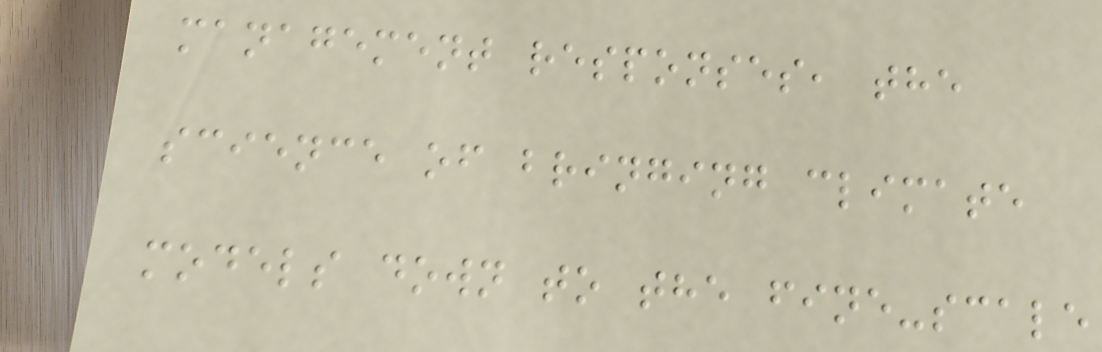management responses, the
science of bringing climate
models down to the fine-scale
